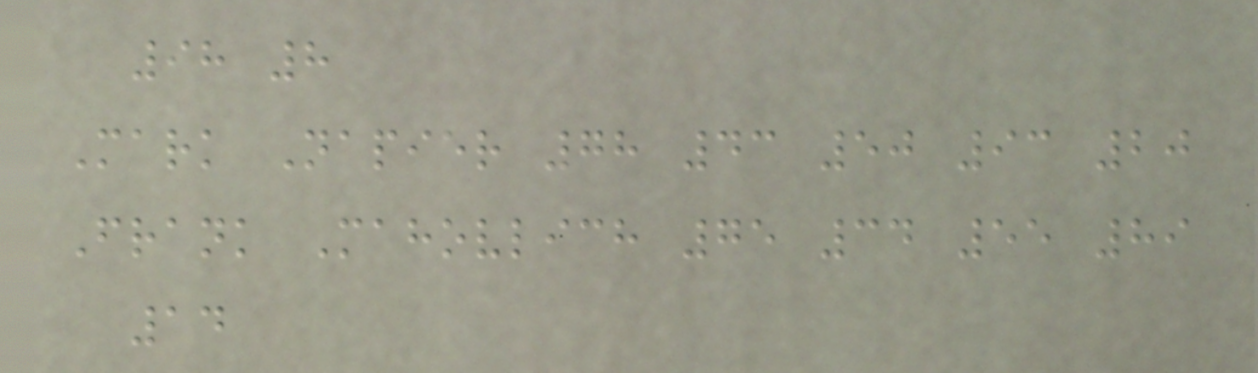98 8
Mark Napier 78 43 50 93 20
Frank Mahovlich 75 34 55 89
14
